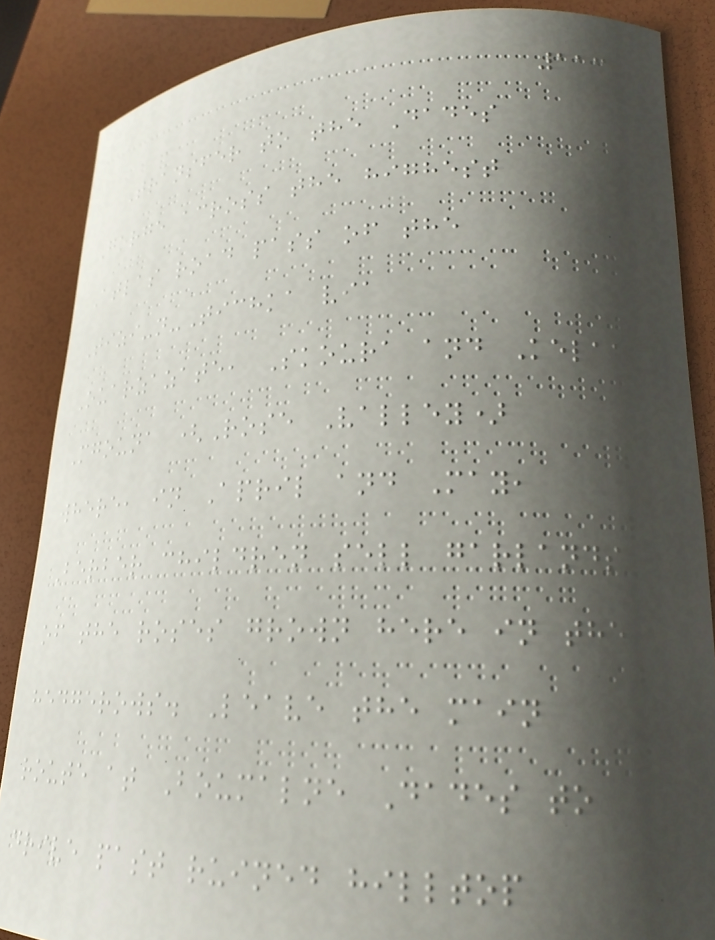113
Transfer to the Dades
Gorge across the highest
Atlas road pass of the
Tizi-n-Tichka via
Ouarzazate, Skoura and Kelaa
Mgouna (Rose Valley)
where, in April and May,
Berber children sell garlands
of the roses grown here in the
hedgerows. Leave the main
route at Boumalne Dades to
drive past ruined hilltop
